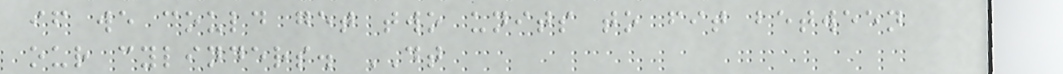if we could get two units to fit between
our cylinders. DT
